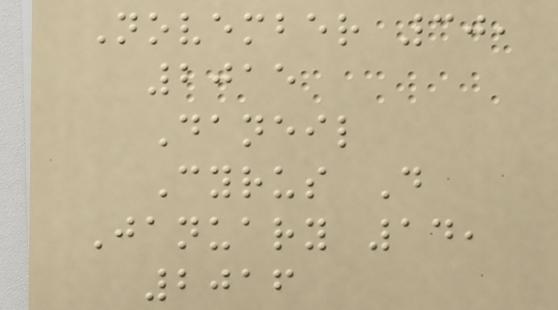November 30,
2015
Daneil
Cyrus D
January 14,
2016
